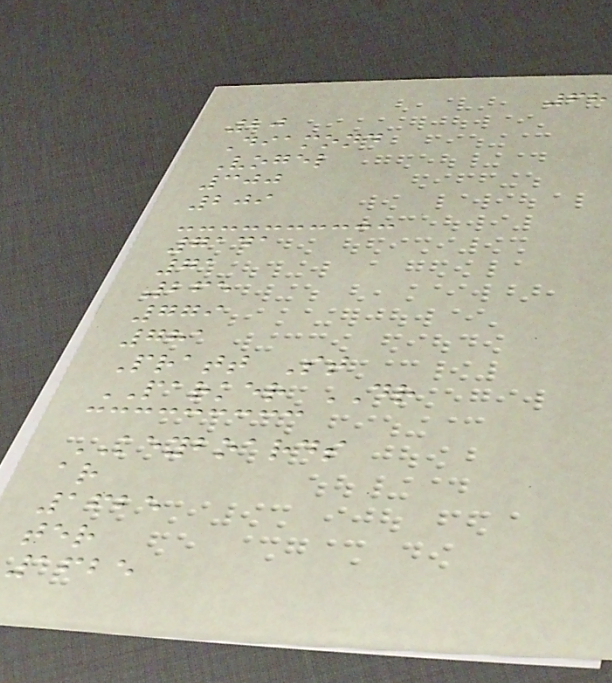68
20
Diamond
Vogel
300
209
7141
71
265
779
781
Pratt St
PARKER DR
KEYBOARDS
ar
1625
ter
1625
